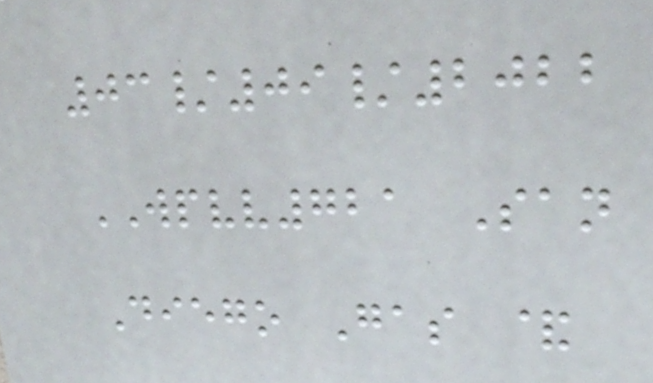03/09/2022
WPVV721 San
Diego Gas &
